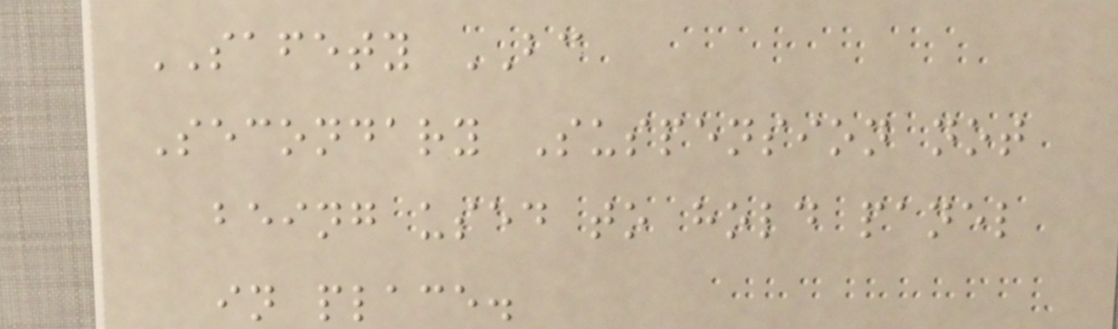SAFETY BC
Secondary Suspension not
being used to hold panel
in place.
